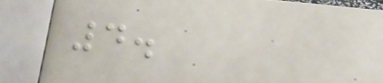4.
